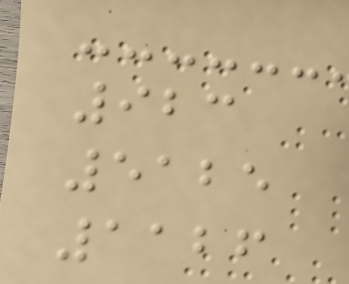923
5125
1126
